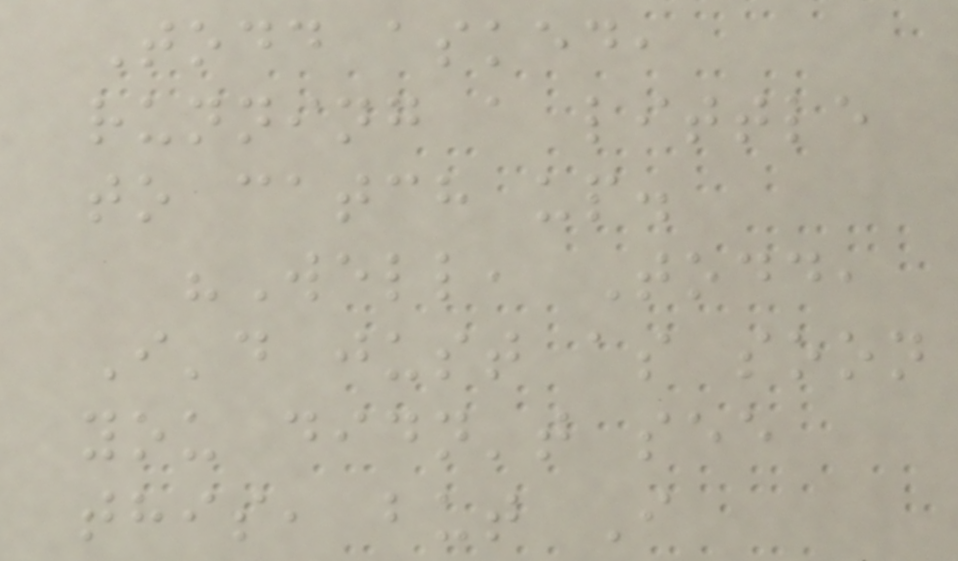Todd asked,
running a little
to catch up.
"Well, Todd,
I'd just as soon
you didn't see
this, but I
